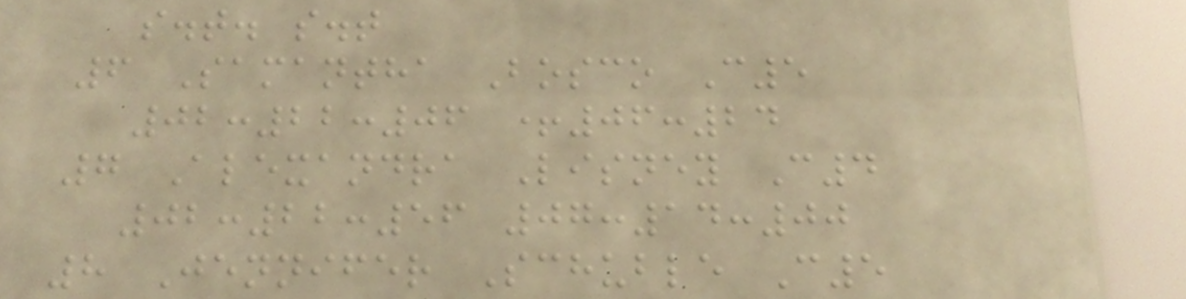s.t. s.t
6 Samantha Bosco C5
02:22:06 +06:24
7 Alexandra Lisney C4
02:22:56 07:14:00
8 Jennifer Schuble C5
